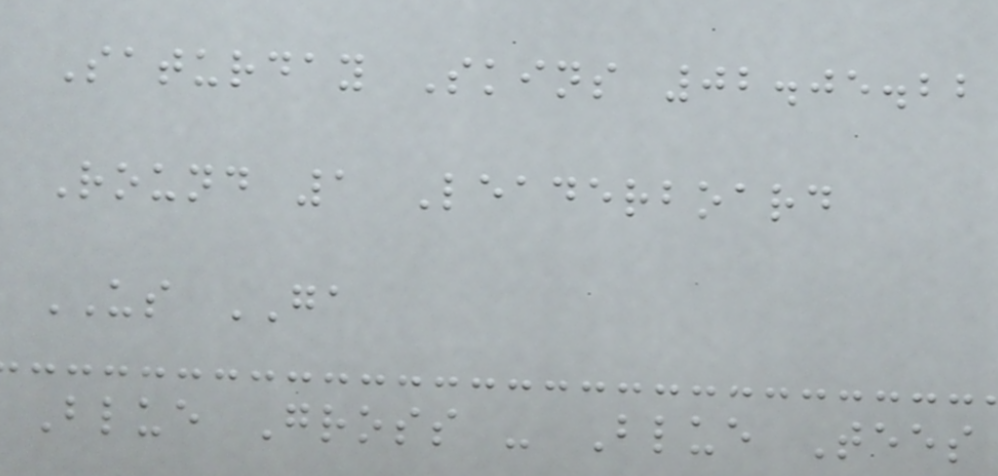Saturday Skins 02.05.22
Round 1 Leaderboard
US GA
Blue Gross - Blue Tees
